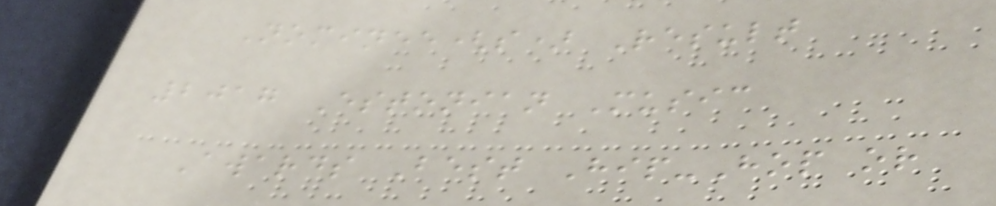Nominee(s) Result
2017 Estonian Music
Awards Best Hip-Hop or
